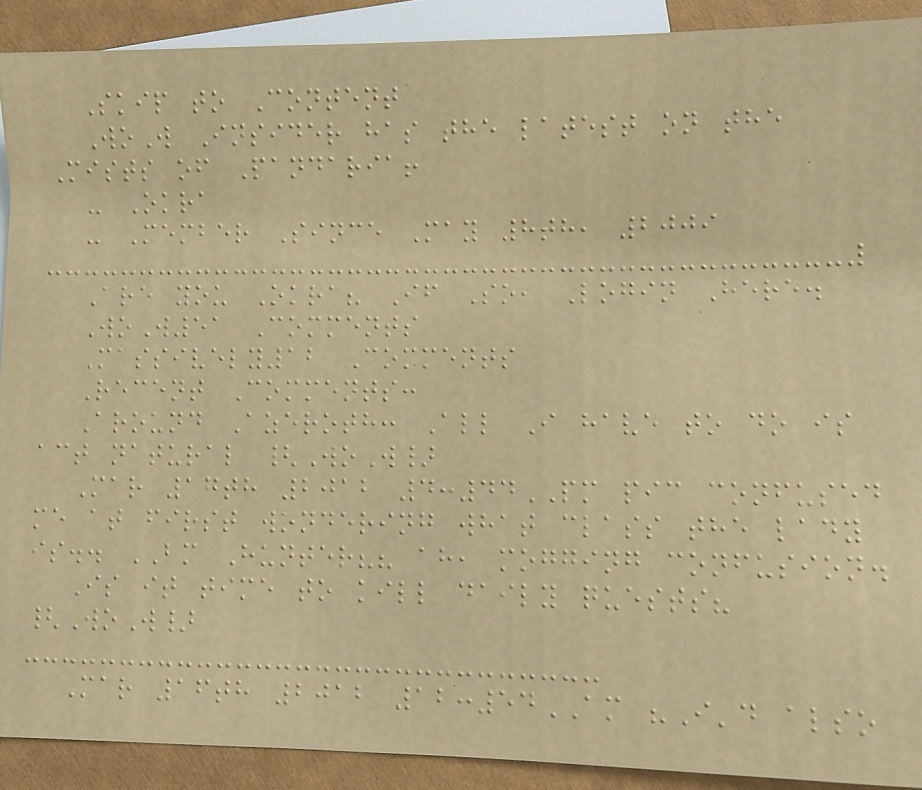Skip to Content
WoW Insider has the latest on the
Mists of Pandaria!
- Okra
- Member Since May 8th, 2009
Are you Okra? If So, Login Here.
WoW51 Comments
Massively12 Comments
Recent Comments:
Around Azeroth: All I have to do is
act natural {WoW}
Mar 17th 2012 4:44PM pic confused
me at first wondering what class the lady
is.. BM Hunter?? ah, mogging confusion.
Is it time to kill daily quests?
{WoW}
Mar 16th 2012 12:54AM "I'd also
